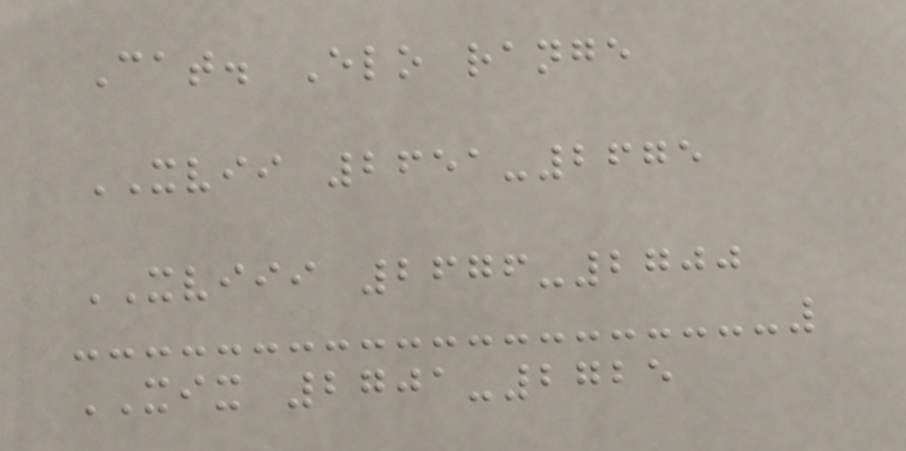Cat. Elo range
XVII 2651-2675
XVIII 2676-2700
XIX 2701-2725
